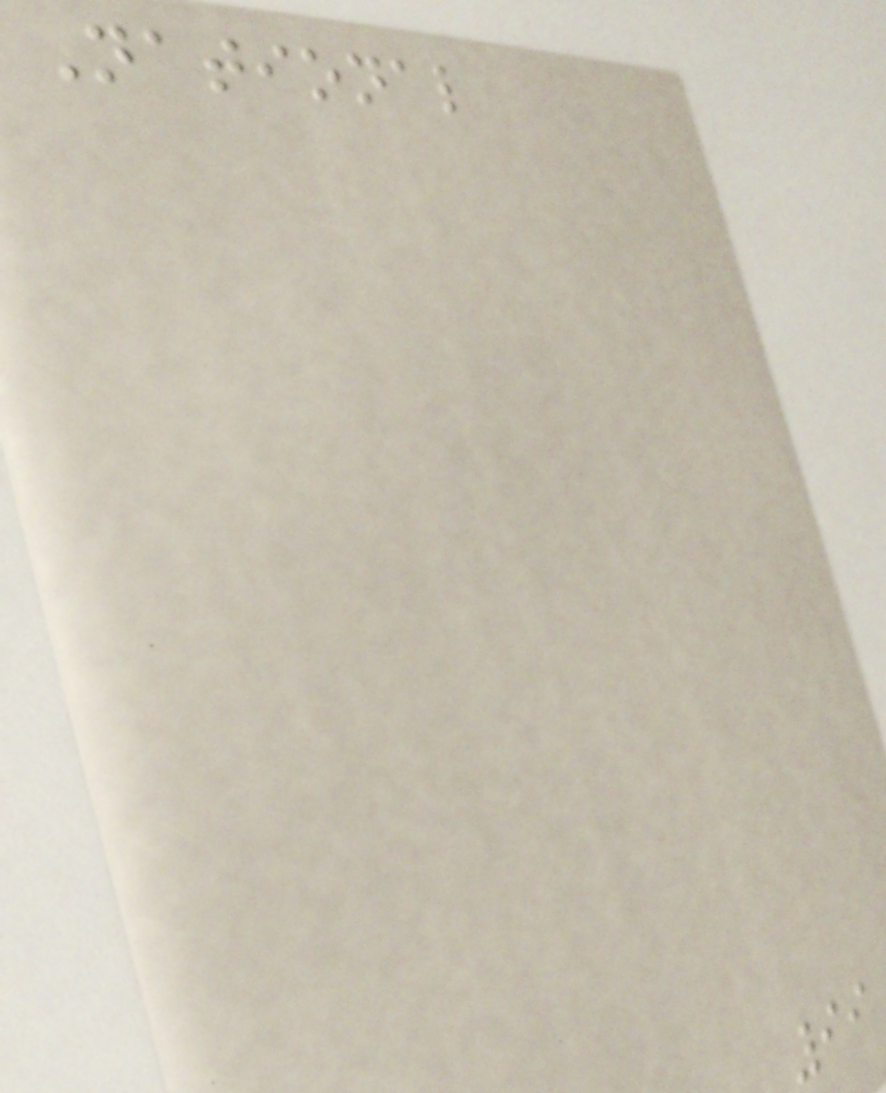National
99
